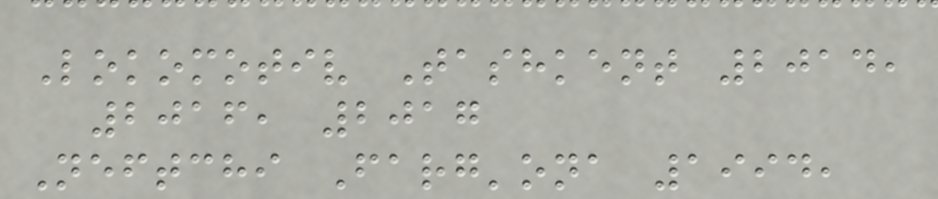Lokomotiv Tashkent 2014,
2016, 2017
Neftchi Farg'ona 1994,
